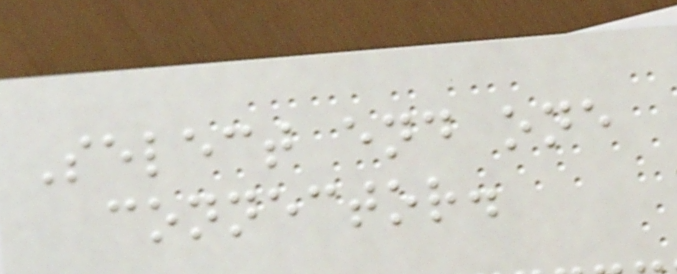Select end one
connector.
